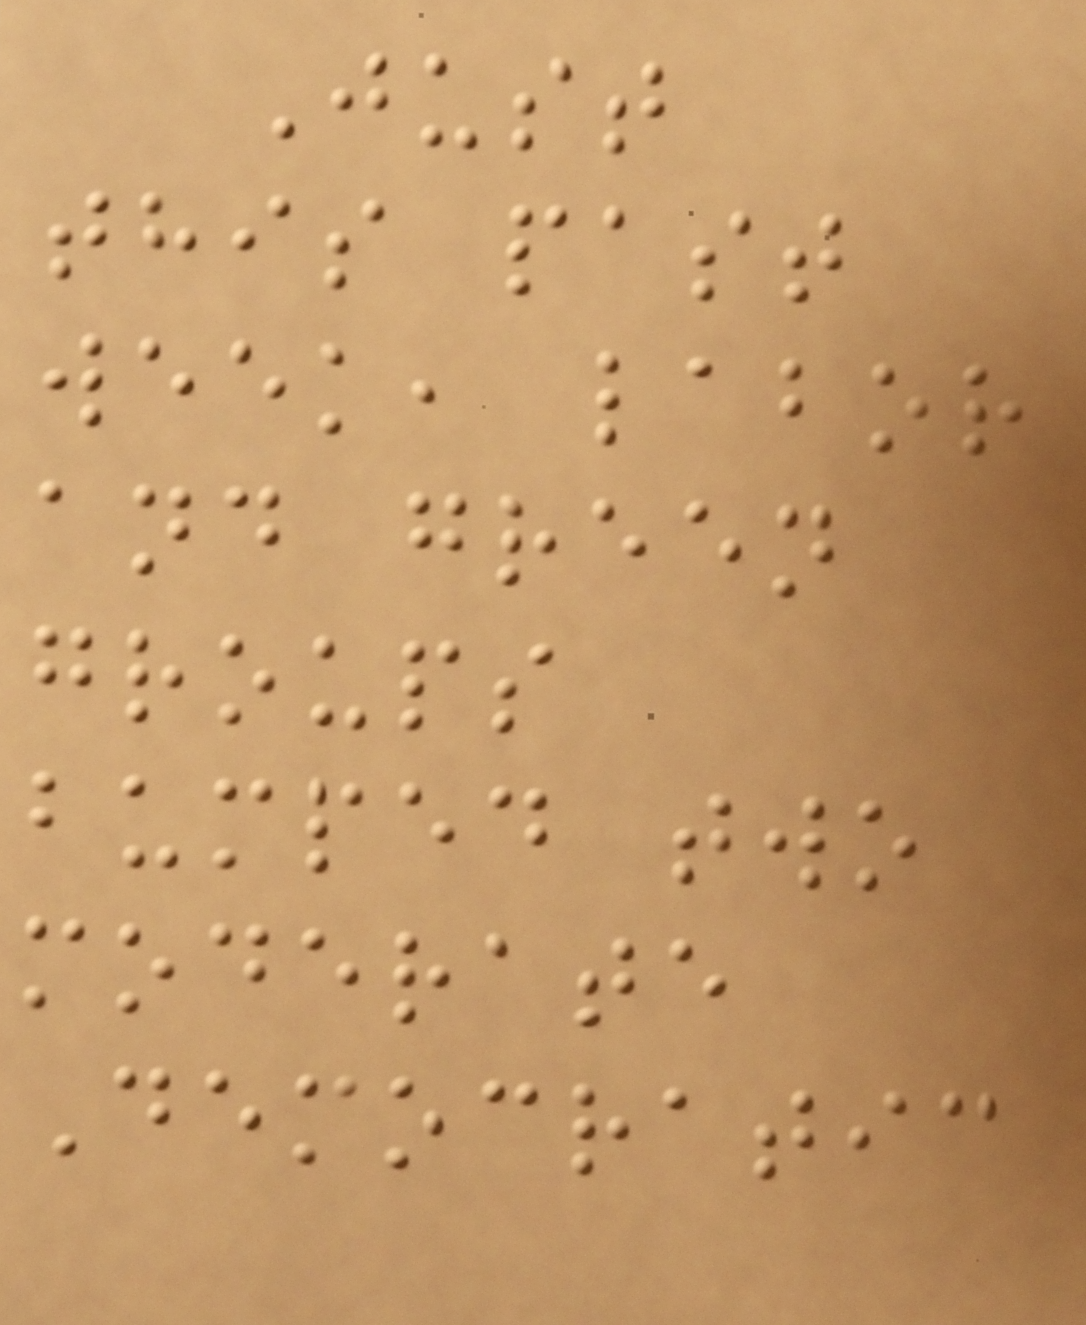Just
this past
week, labor
and green
groups
bumped two
moderate
Democratic
